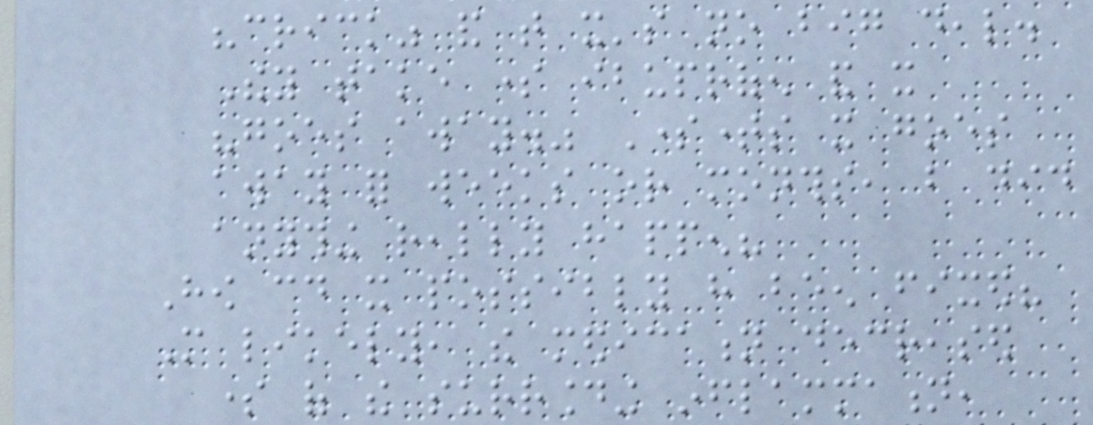"crick" and that it's no big deal.
They take some ibuprofen and it
"goes away." Sometimes it goes
away for weeks or months, but did
anything really happen?
How could it possibly have been fixed?
More likely, the medication decreased
some of the surrounding inflammation,
